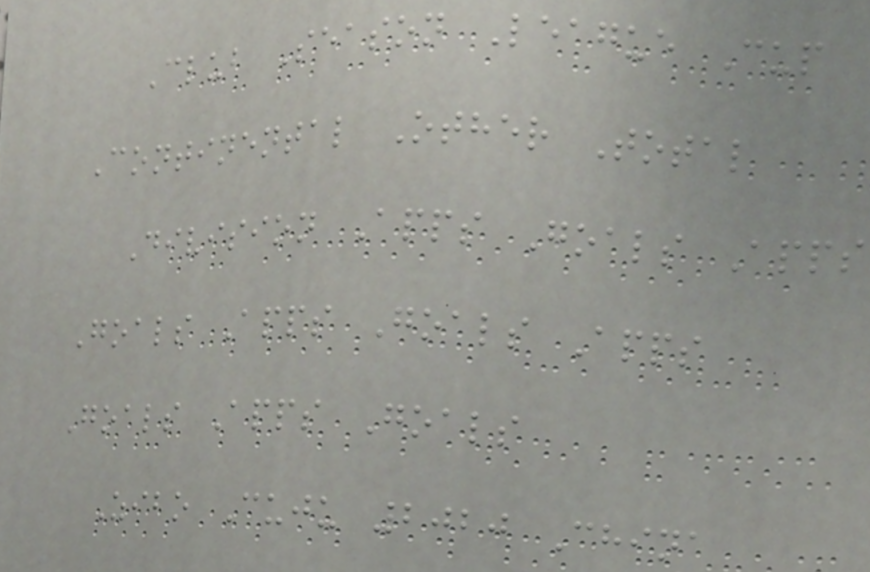Club Season League Cup
Continental Other Total
Division Apps Goals Apps
Goals Apps Goals Apps
Goals Apps Goals
Zibo Cuju 2020 China
